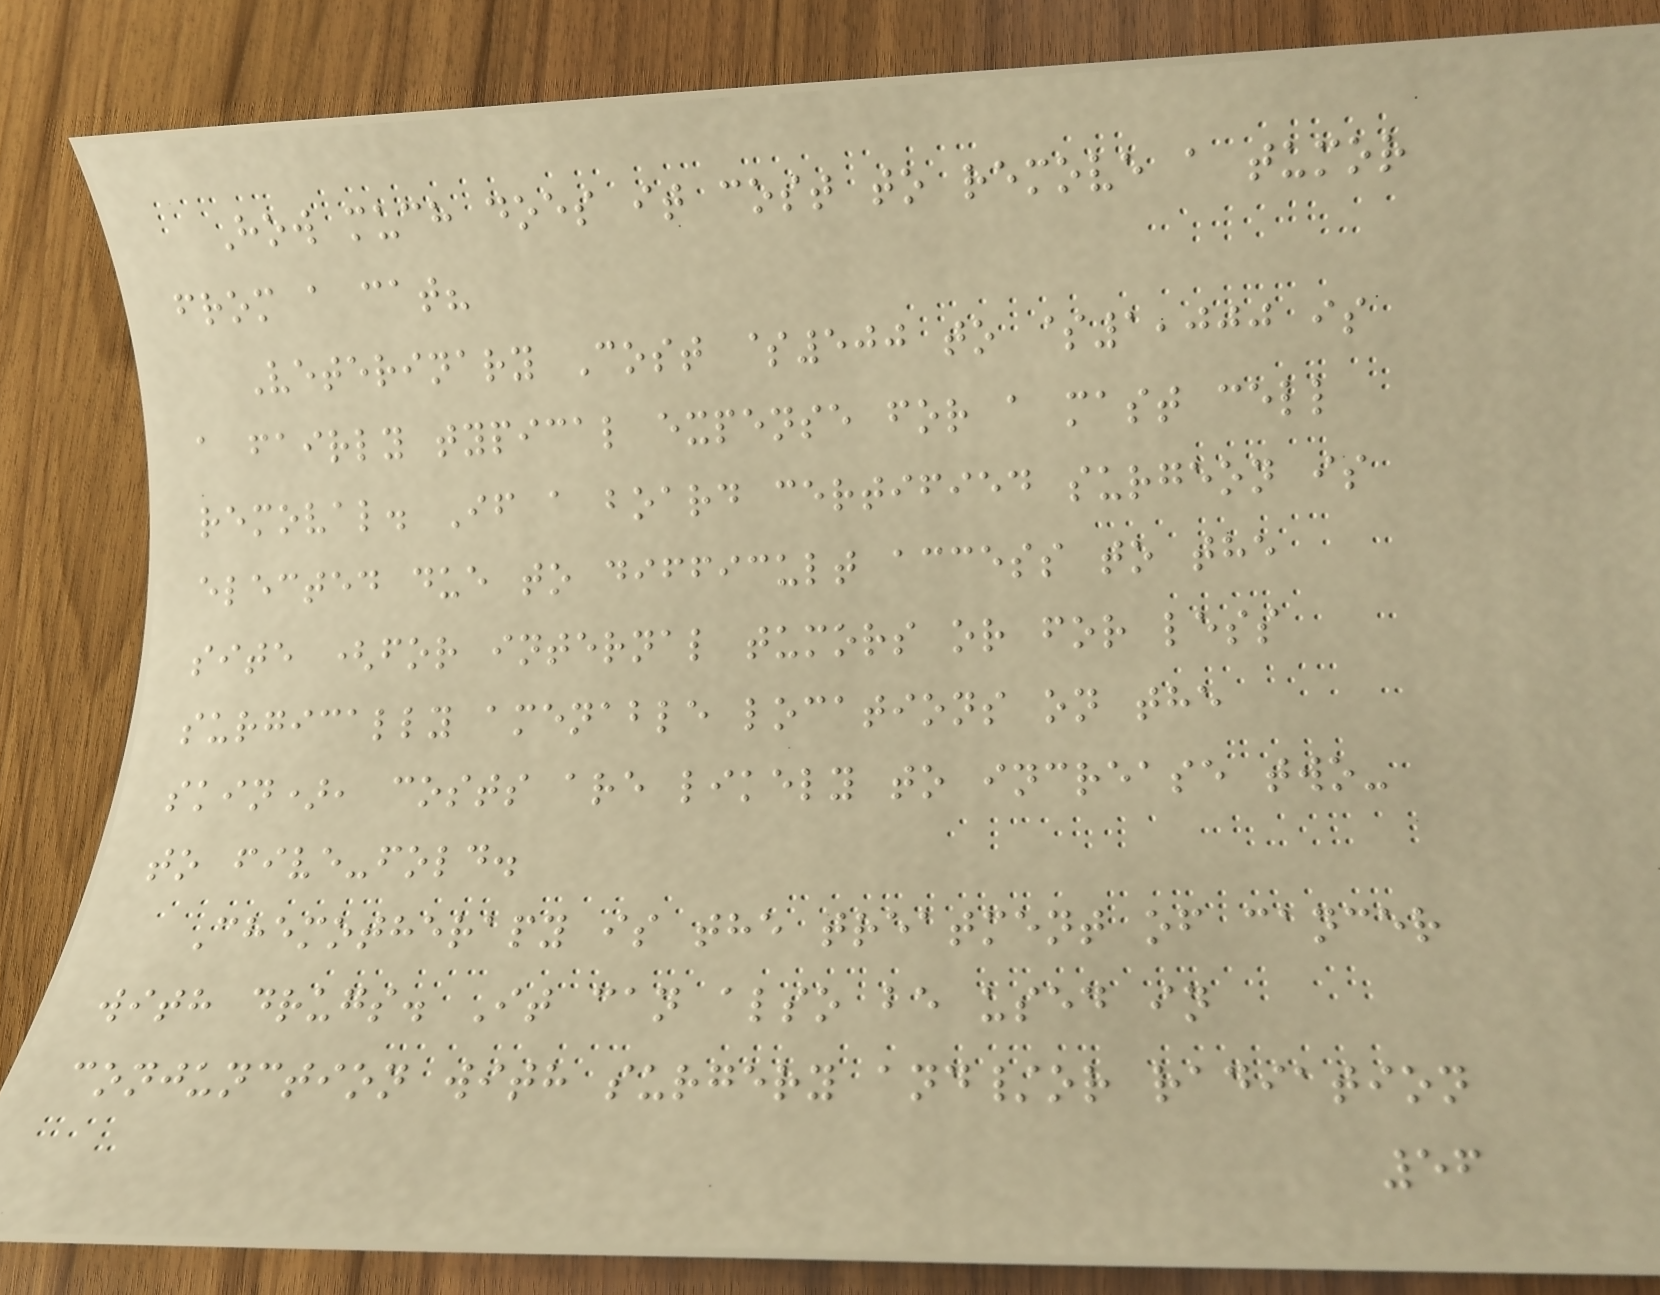How much does it cost to remove a tumor
from a cat?
Veterinary Cost $500 to $1,000 is
a fairly typical expense for a mast cell
removal. If a board certified surgeon is
elected due to difficult access to the
site (for internal tumors or for less
surgically amenable locations on the
skin), costs are likely to increase two-
to five-fold.
Chemotherapy is the treatment of cancer
with drugs. It can also be used in
conjunction with surgery and/or radiation
56
